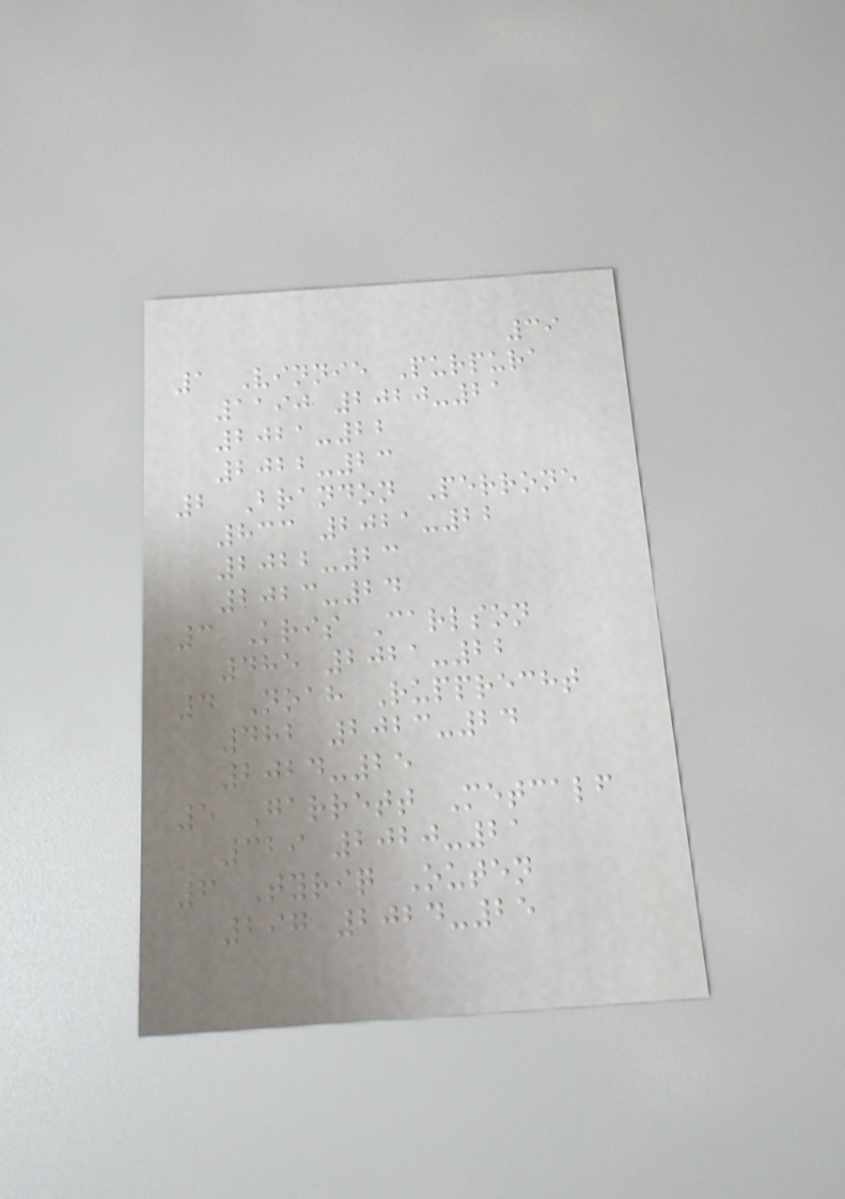39
1 Vinnie Purpura
1190 2020-21
2021-22
2022-23
2 Brandon Perrone
833 2021-22
2022-23
2023-24
3 Kris Carlson
485 2021-22
4 Noah Rupprecht
482 2023-24
2024-25
5 Garrett Metcalf
329 2020-21
6 Tyriq Outen
297 2024-25
